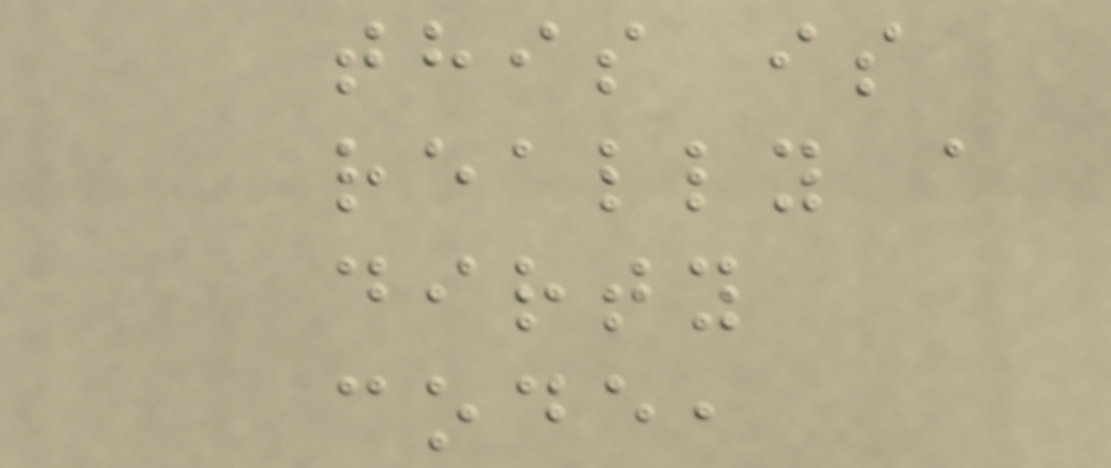this is
really a
dirty
code,
